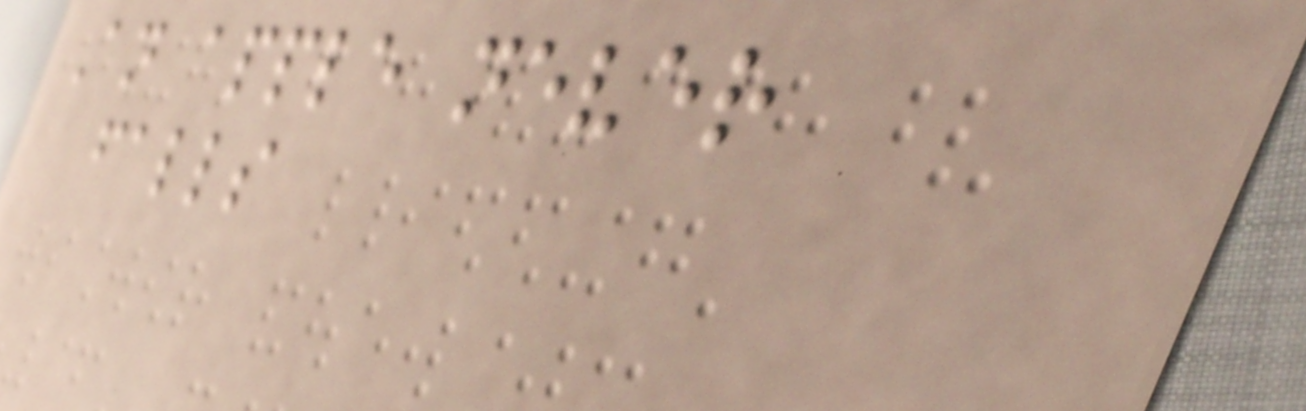An apple never
falls
